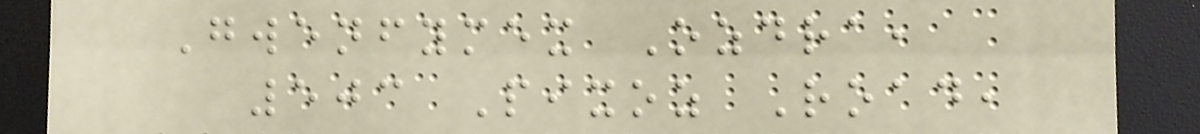Gwenfymex Ozdra,
503 Pixoz Road,
